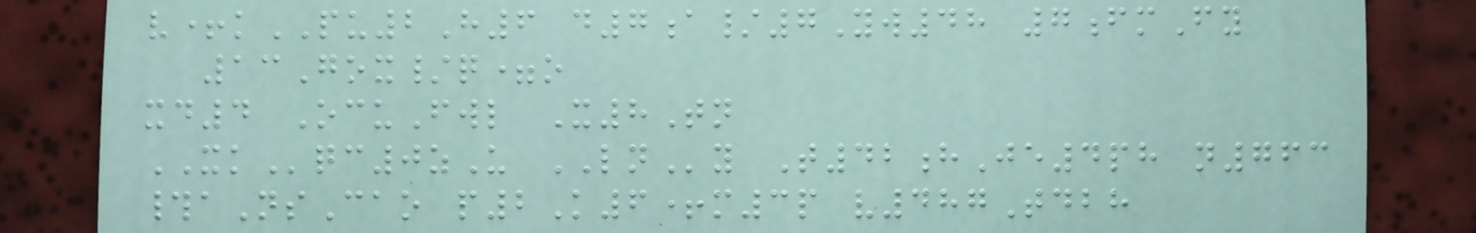v+kPU2H6 d7a/7Yw48 7fmFy
13Gox/q=o
xd4 OcuFwl X8Tn
XKqc0zU LNy T42hJe4ph n763
#aNsCao p2K6+m3p v487Tdbh
